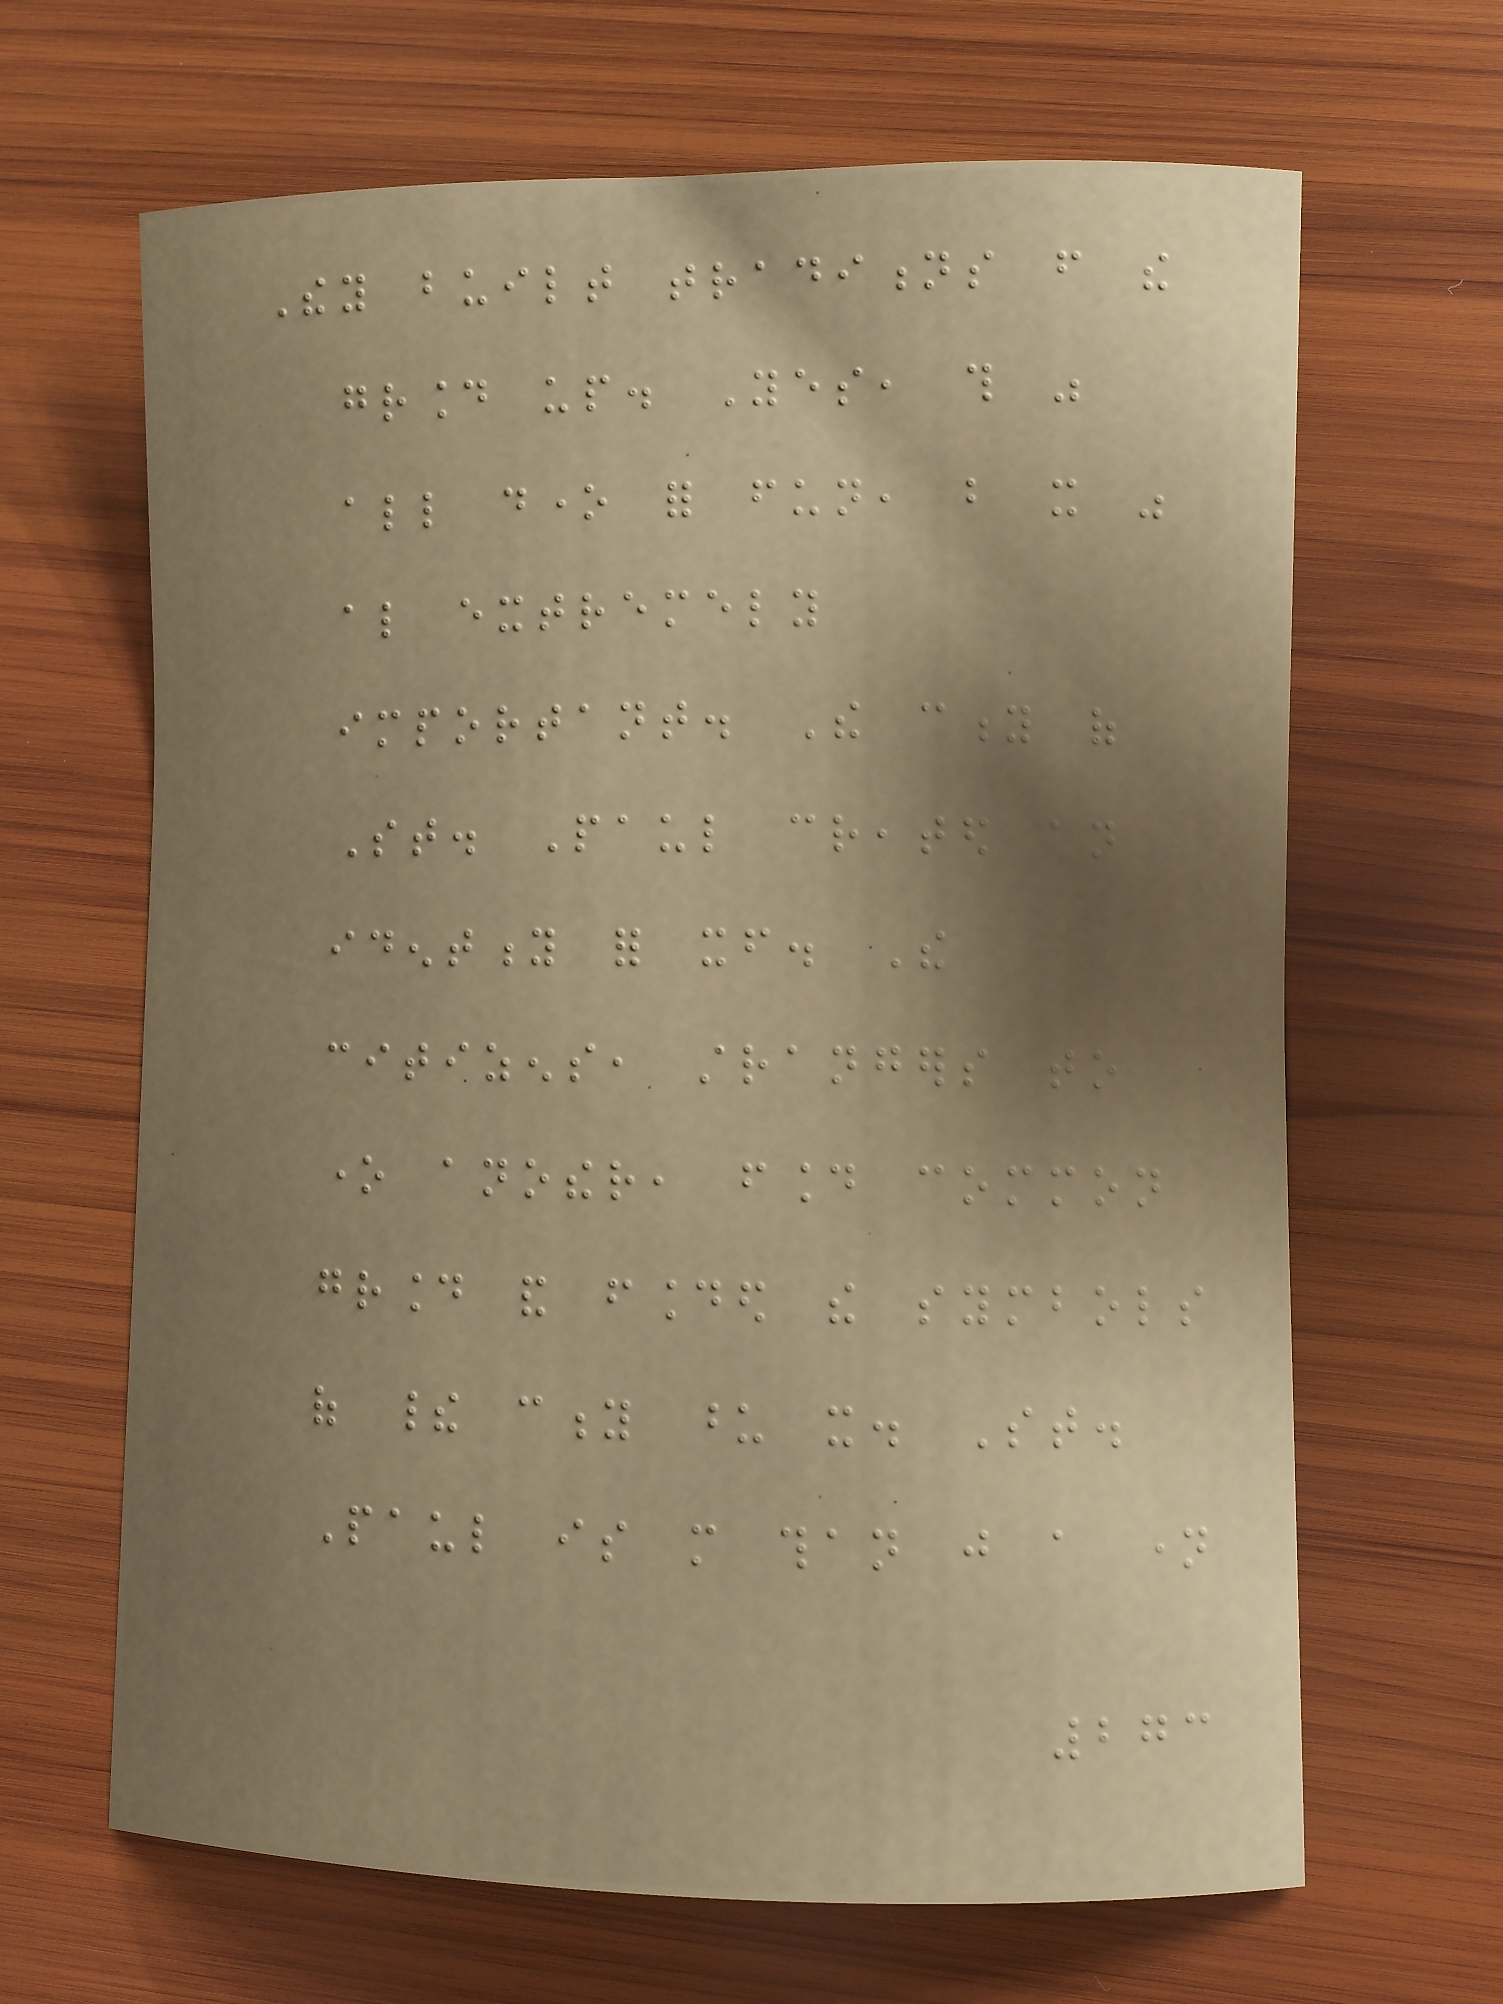They built traditions from the
ground up. Yes, this was
all done for fun, but it was
also extremely
important. The city of
St. Paul created an
identity for itself. The
citizens, strangers to
one another, found common
ground and founded the symbols
of their city upon it. St.
Paul is more than just a name
273
